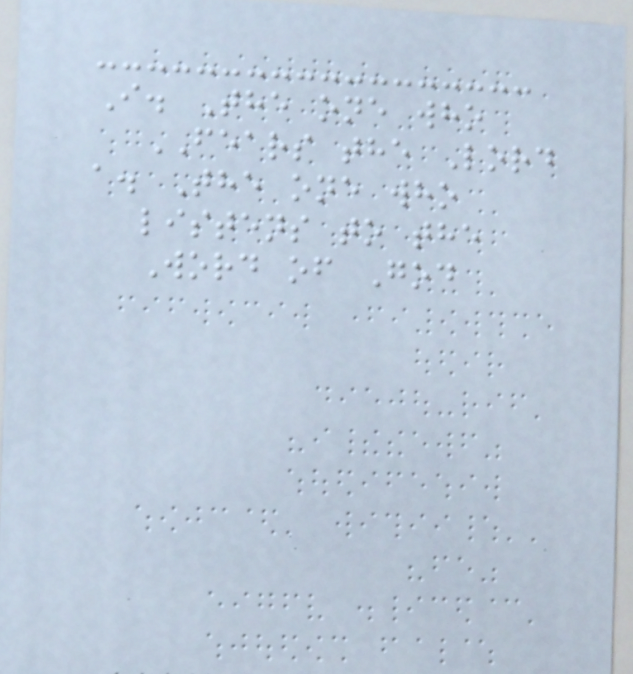I. The one who
FEARS the Lord
a. The one who
listens to the
Word of God
